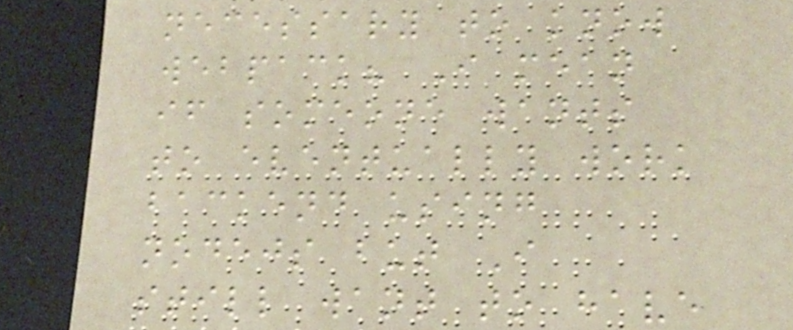necessary to know
webpack? I mean
if someone wants
to eventually work
backend using
nodejs but I
still want to have
